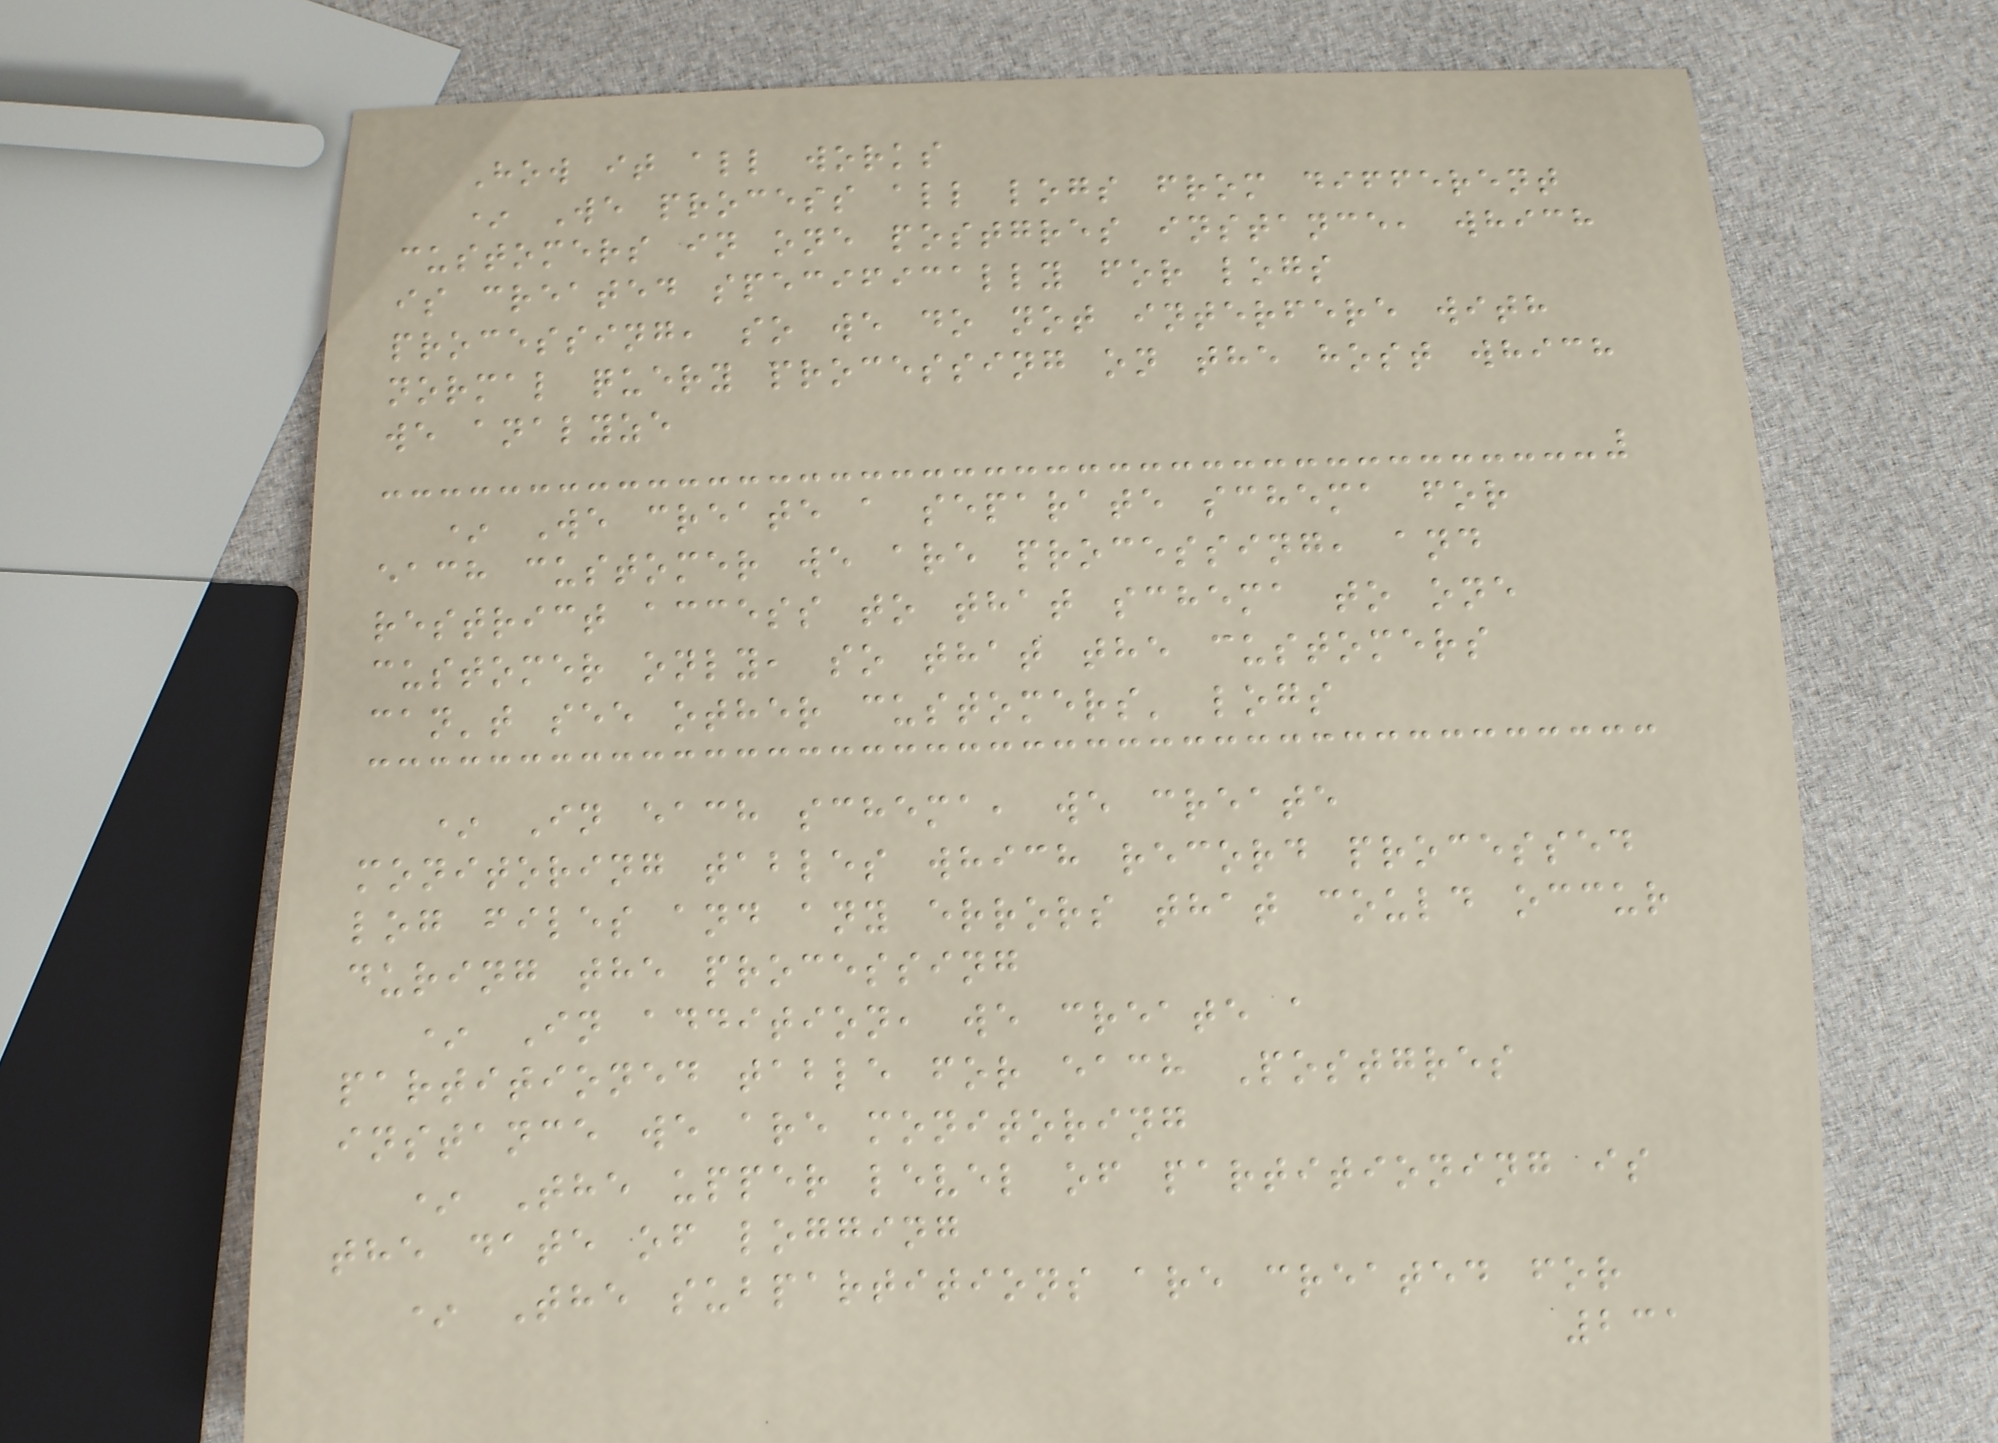How it all works
* We process all logs from different
customers in one postgres instance, which
is created specifically for logs
processing, so we do not interfere with
normal query processing on the host which
we analyze
* We create a separate schema for
each customer we are processing, and
restrict access to that schema to one
customer only, so that the customers
can't see other customers' logs
* In each schema, we create
monitoring tables which record processed
log files and any errors that could occur
during the processing
* In addition, we create a
partitioned table for each Postgres
instance we are monitoring
* The upper level of partitioning is
the date of logging
* The subpartitions are created for
231
